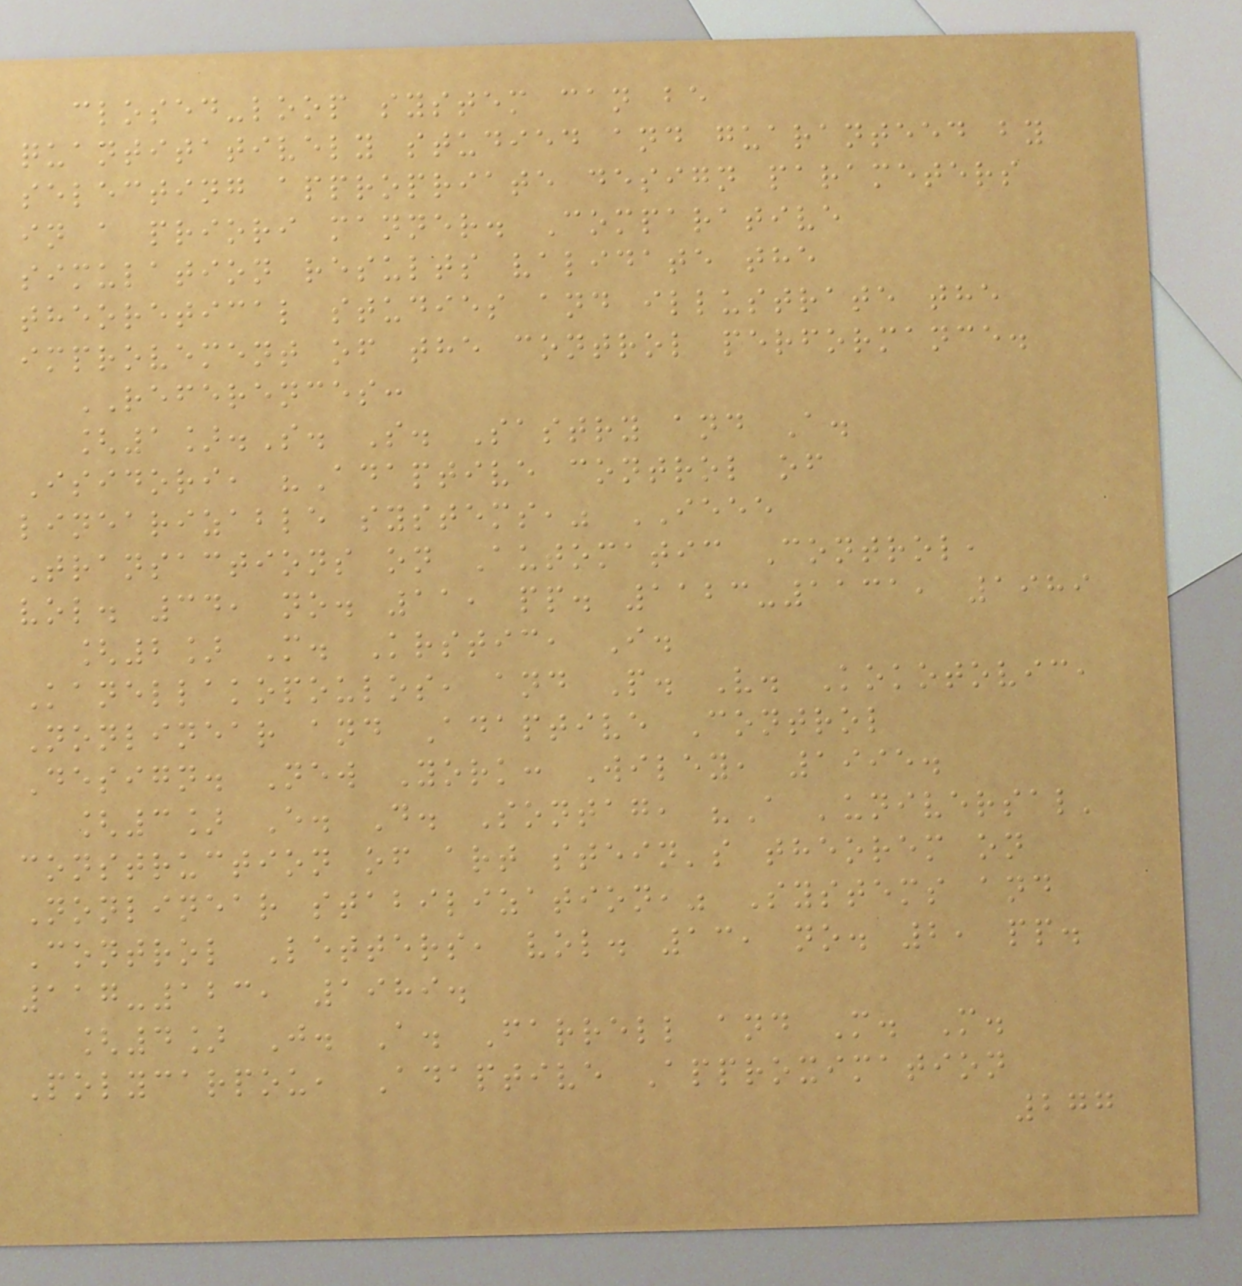closed-loop system can be
quantitatively studied and guaranteed by
selecting appropriate design parameters
in a priori manner. Comparative
simulation results validate the
theoretical studies and illustrate the
improvement of the control performance.
REFERENCES:
[1].S. S. Sastry and A.
Isidori, "Adaptive control of
linearizable systems," IEEE
Transactions on Automatic Control,
vol. 34, no. 11, pp. 1123-1131, 1989
[2] M. Krstic, I.
Kanellakopoulos, and P. V. Kokotovic,
Nonlinear and Adaptive Control
Design. New York: Wiley, 1995.
[3] E. D. Sontag, "A 'universal'
construction of art stein's theorem on
Nonlinear stabilization," Systems and
Control Letters, vol. 13, no. 2, pp.
117-123, 1989.
[4] J. A. Farrell and M. M.
Polycarpou, Adaptive Approximation
277
